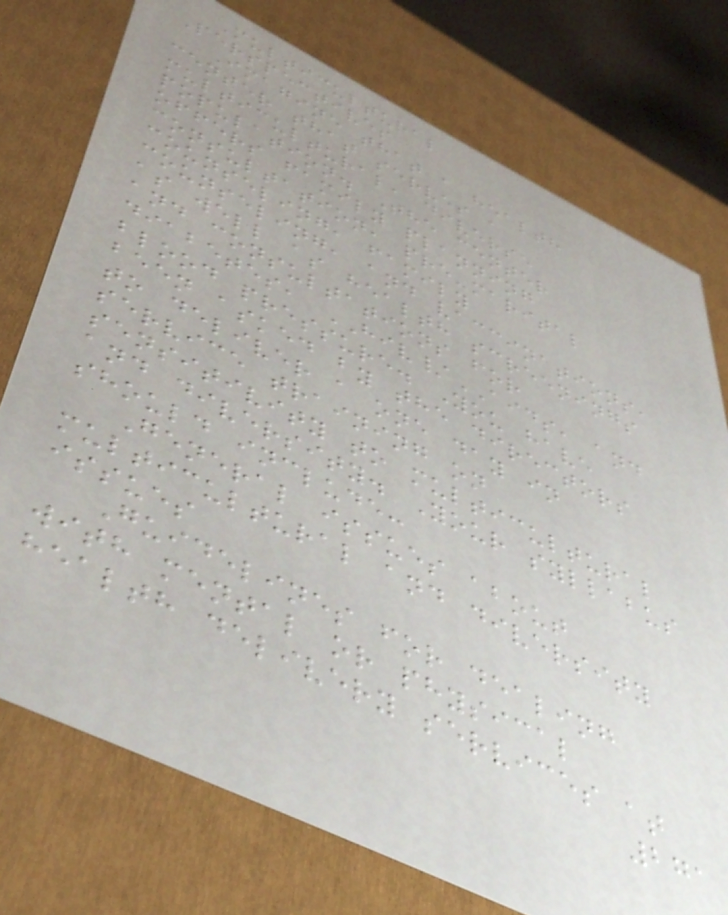Multicultural
Perspectives
Imagine that a health
center that serves a
multicultural, diverse
population. The center
offers family planning
consultation, pre-marital
counseling, family
counseling, and vaccinations,
as well as health screenings
and consultations for
diabetes, HIV/AIDS, and
blood pressure. You have
been asked by the directors
to deliver a one day in
service training on
sensitivity to multicultural
and diversity. Your syllabus
should include:
General issues about
multicultural and diversity
issues
Guidelines for dealing
with mental or physical
health delivery services at
271
